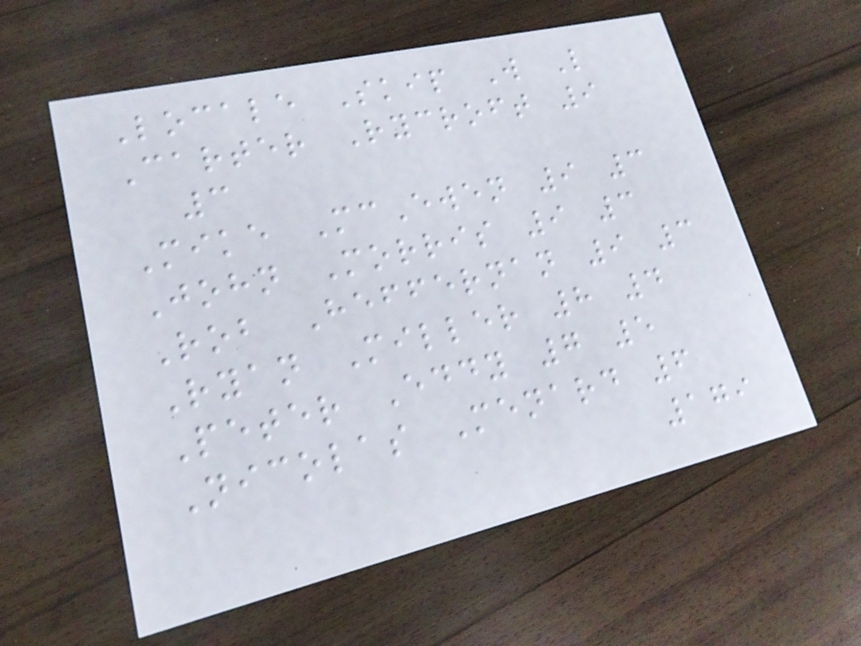Locale Skip W L
Carter Rycroft 9
3
Mike McEwen 9 3
John Morris 9 3
Rob Heffernan 9 3
Ryan Miller 8 4
Peter Eddy 7 5
Nicolas Menard 6
179
